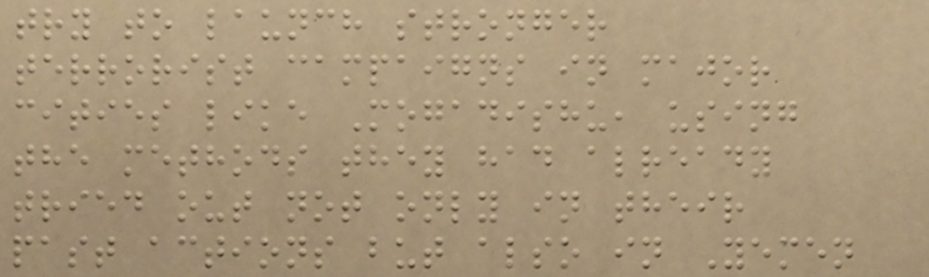try to launch stronger
terrorist campaigns in major
cities like Mogadishu, using
the methods they had already
tried out not only in their
past actions but also in Yemen
